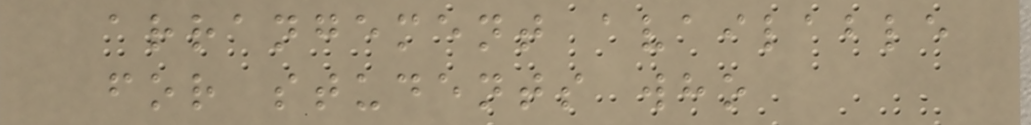arrangement available
for students who
